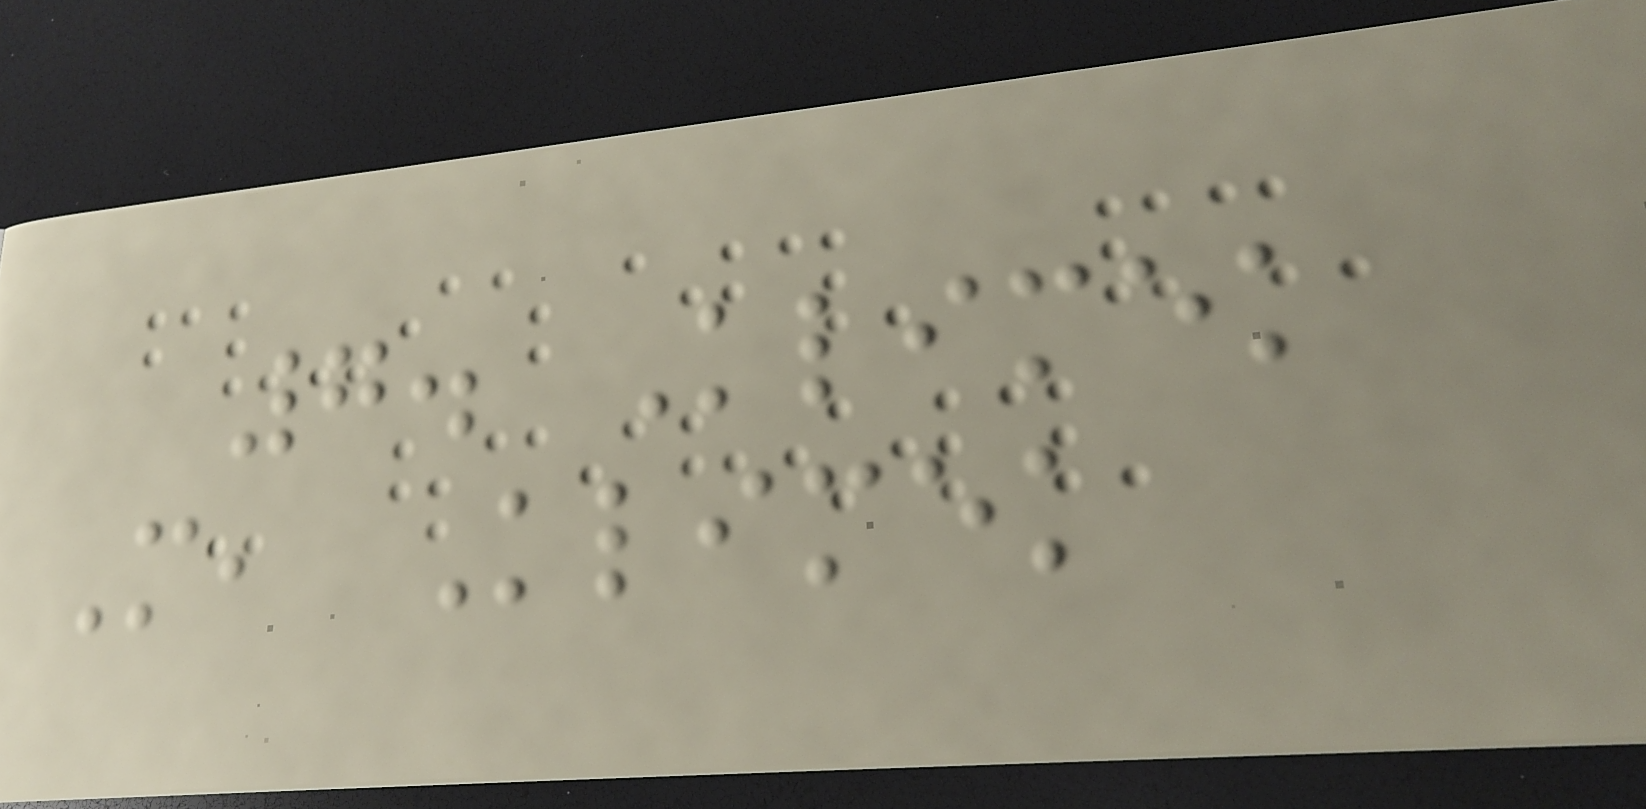7. Klimek
M, Klimek
